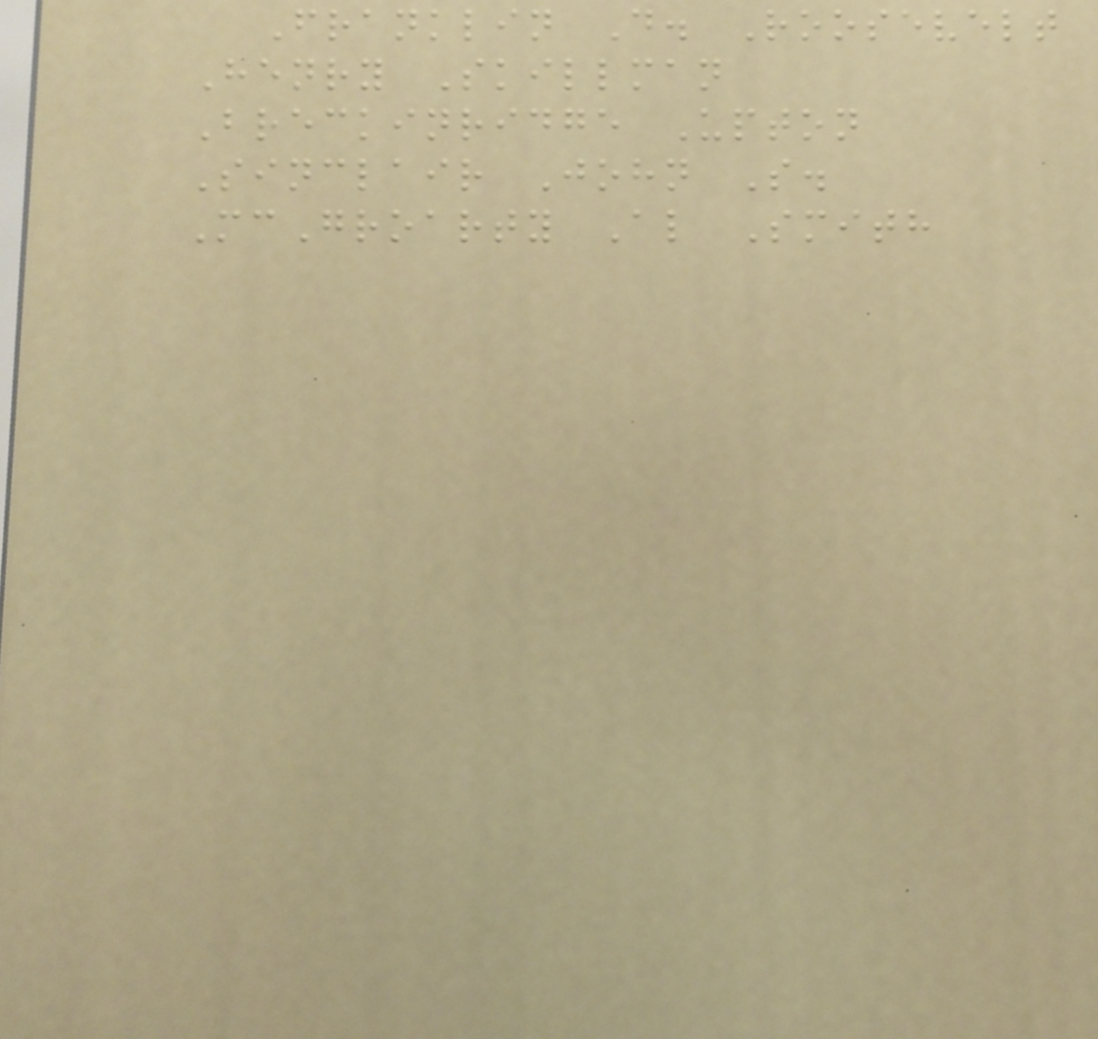Franklin D. Roosevelt
Henry Skillman
Breckinridge Upton
Sinclair John S.
McGroarty Al Smith
